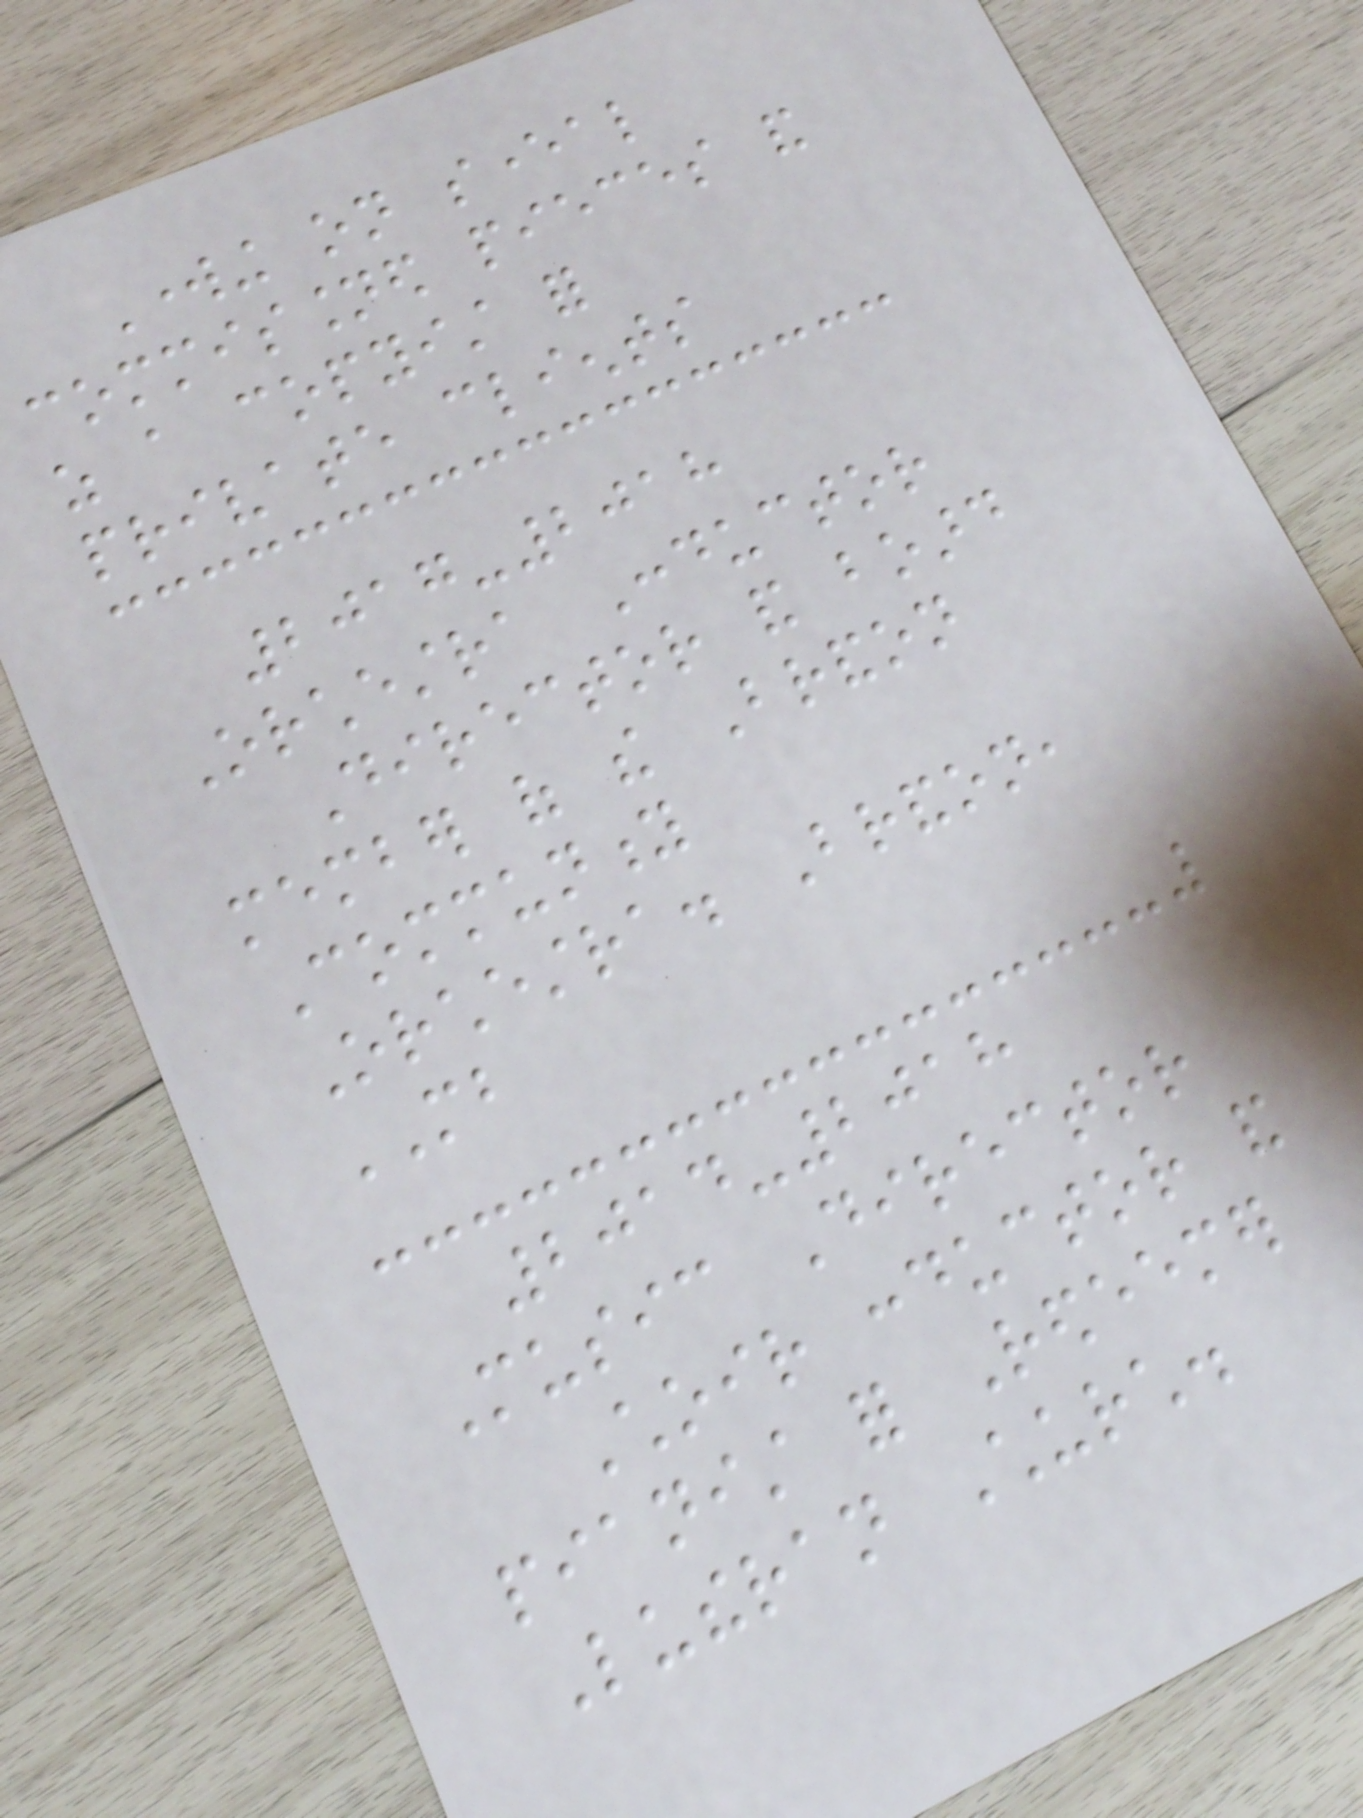Working on several
commissioned pieces and
as a copyist for
private clients
2017-2018
Orchestra Conductor
Director and board
member of the Brandon
Community
Orchestra. Brandon,
MB
2014-2018
Music Director
Choir conductor and
pianist for Redeemer
Lutheran Church.
